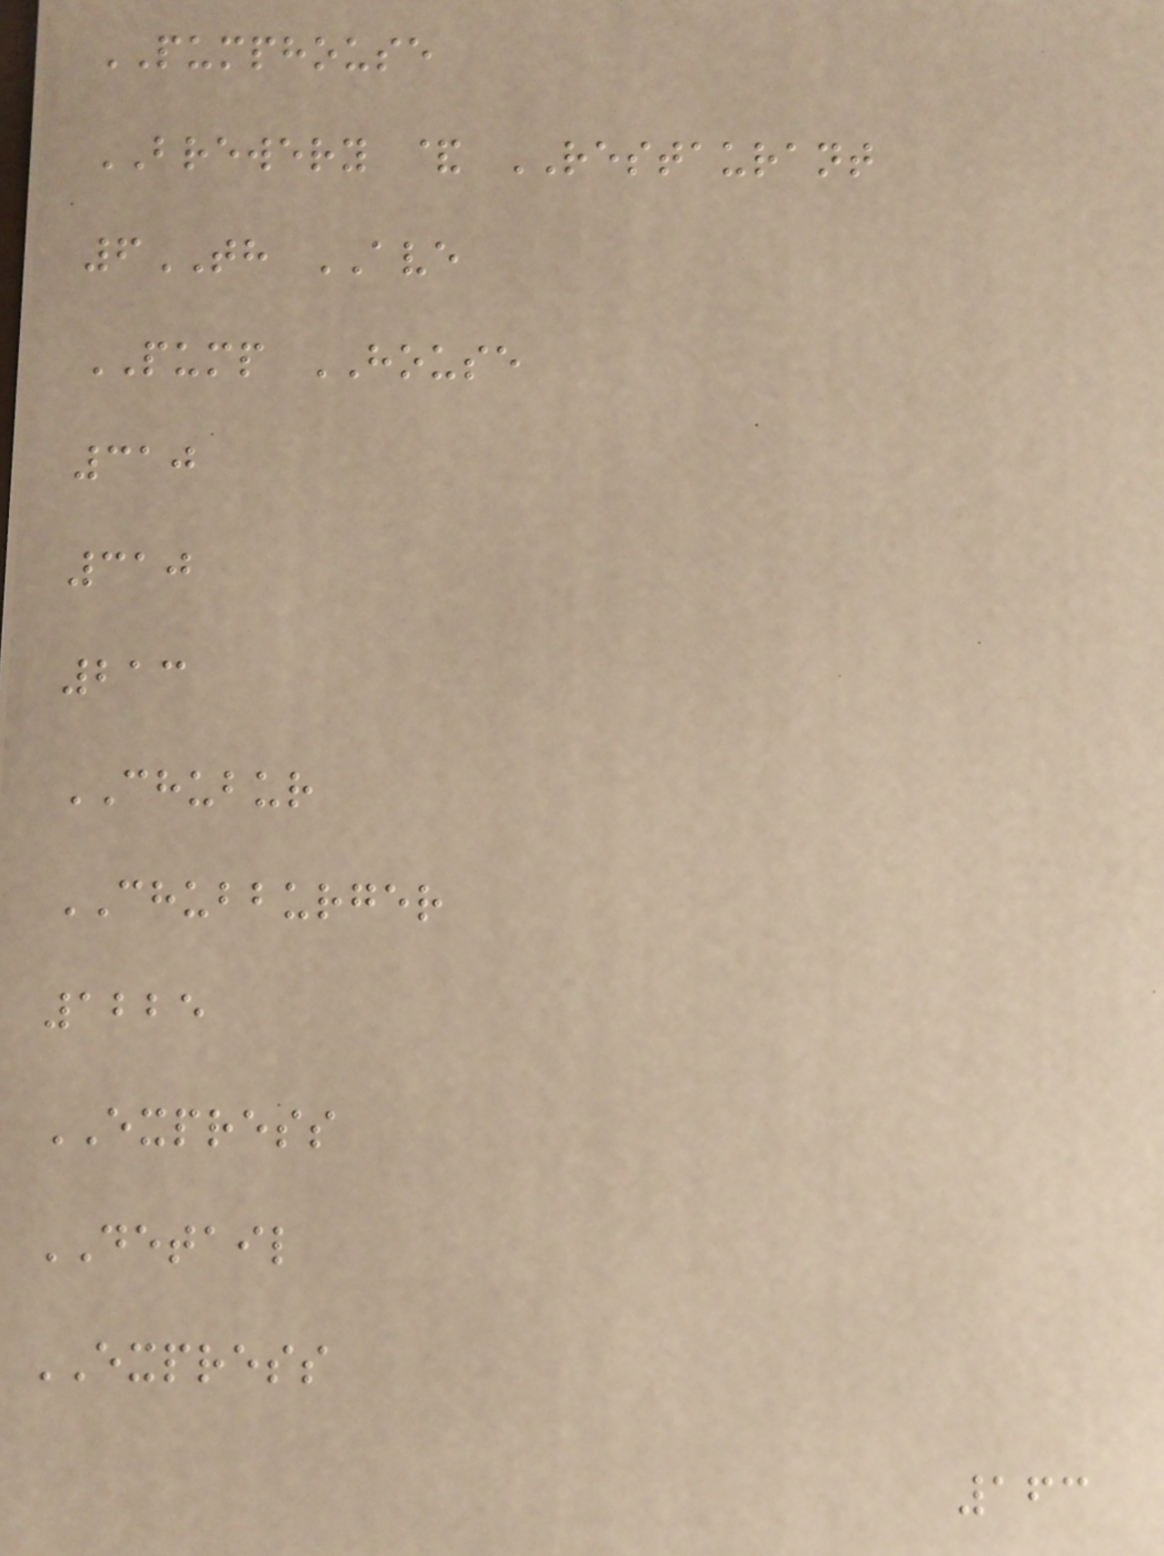PUMPHOUSE
BREWERY & RESTAURANT
6TH AVE
PUMP HOUSE
310
310
213
CHUBUR
CHUBBURGER
1225
EXPRESS
DETAIL
EXPRESS
163
